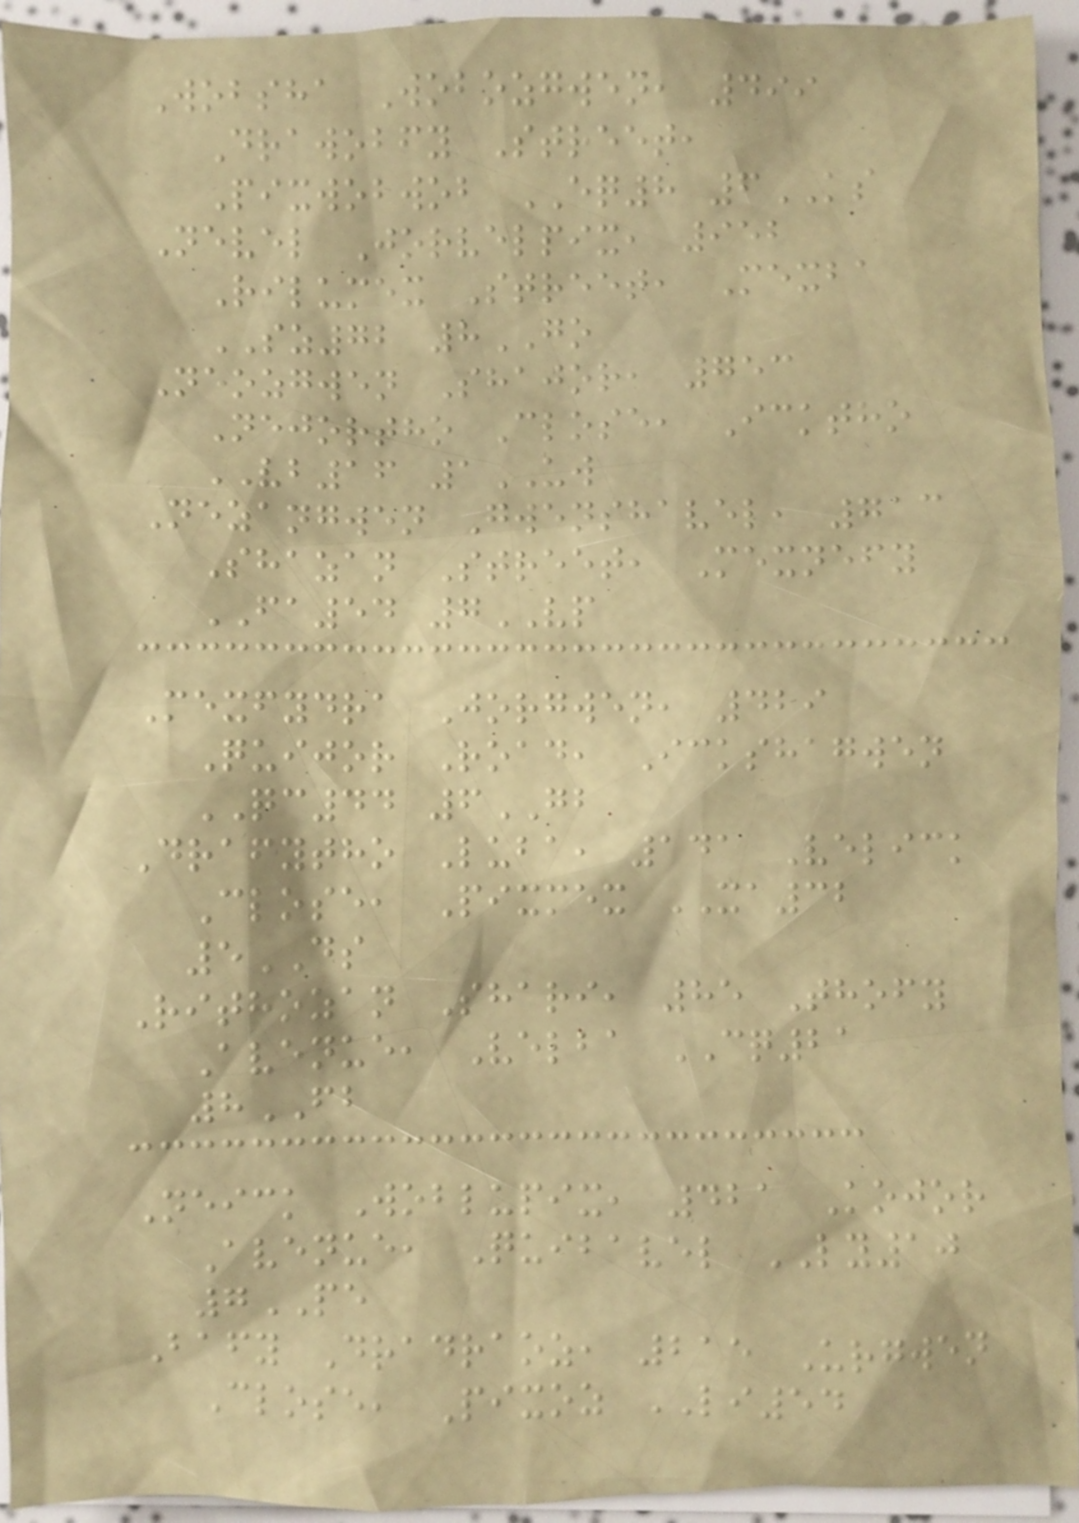Wobsha Wobozgwen, 499
Drawobfy Street,
Pixwobwob EQ8 6KS
Nevel Jorvelpix, 952
Rilumex Street, Mexba
SZ72 8GO
Neozgwen Shajor, 753
Nejortho Close, Icktho
VB16 1UW
Nezangwen Gwenshavel, 713
Shazan Street, Mexnefy
FA54 7VP
Mexfydra Jorgwen, 429
Quijor Road, Ickshagwen
QC44 6GB
Drafytho Luba, 141 Velick
Close, Pixmex XA32
5DS
Rithozan Shari, 85 Thofy
Avenue, Velba CQ21
8FB
Neick Woblupix, 421 Kojor
Avenue, Quibavel LY10
7PE
Bafy Dradraoz, 215 Urgwen
Close, Pixoz LI54
